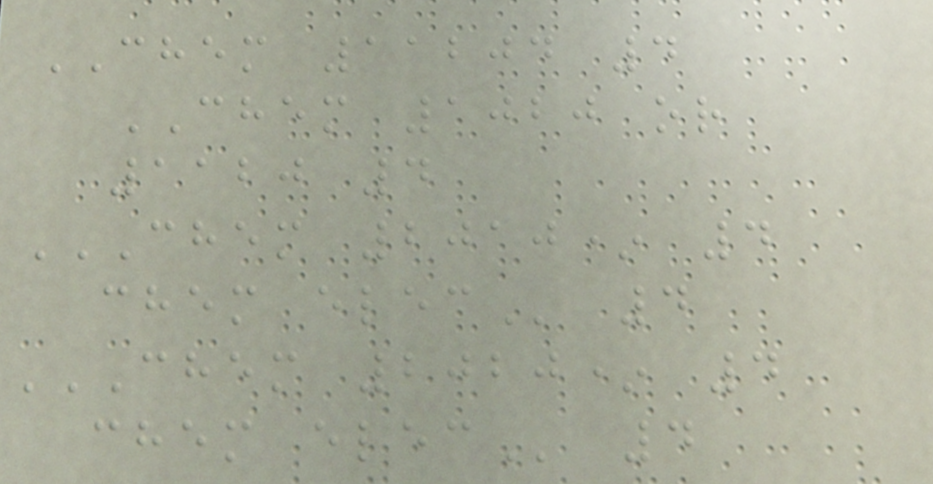CHEM 11204 4
CHEM 1020 or
1120 4
CHEM 2010* 4
CHEM ELEC 4
CHEM 2020* 4
CHEM ELEC 4
